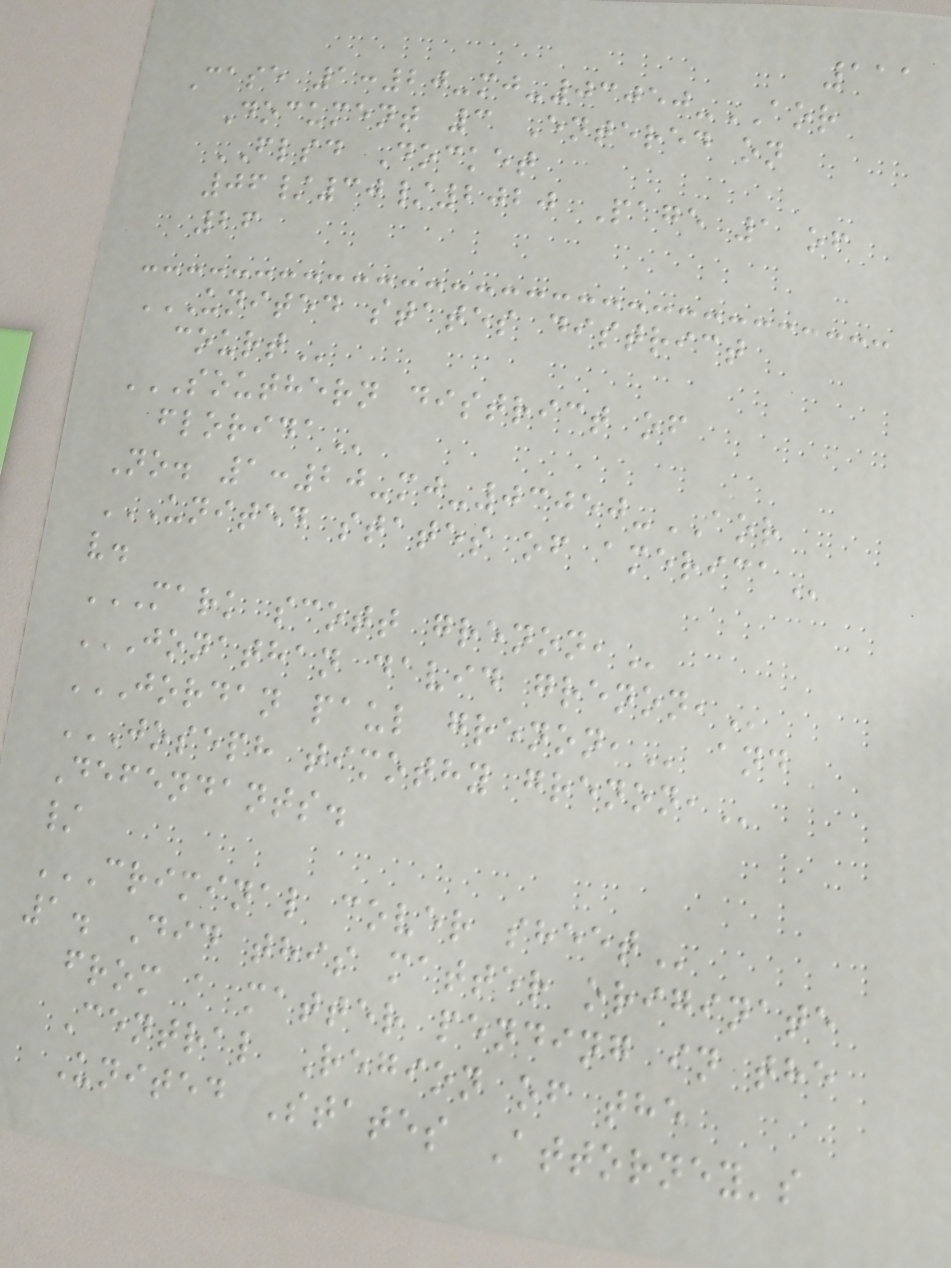111
Case 1:20-mj-03050-AOR
Document 3 Entered on
FLSD Docket
06/30/2020 Page 1 of
26
UNITED STATES DISTRICT
COURT
SOUTHERN DISTRICT OF
FLORIDA
No. 1:20-mj-03050-AOR
UNITED STATES OF AMERICA
v.
MARK SCOTT GRENON,
JONATHAN DAVID GRENON,
JORDAN PAUL GRENON, and
JOSEPH TIMOTHY GRENON,
Defendants.
/
CRIMINAL COVER SHEET
1. Did this matter originate
from a matter pending in the
Central Region of the
United States Attorney's
